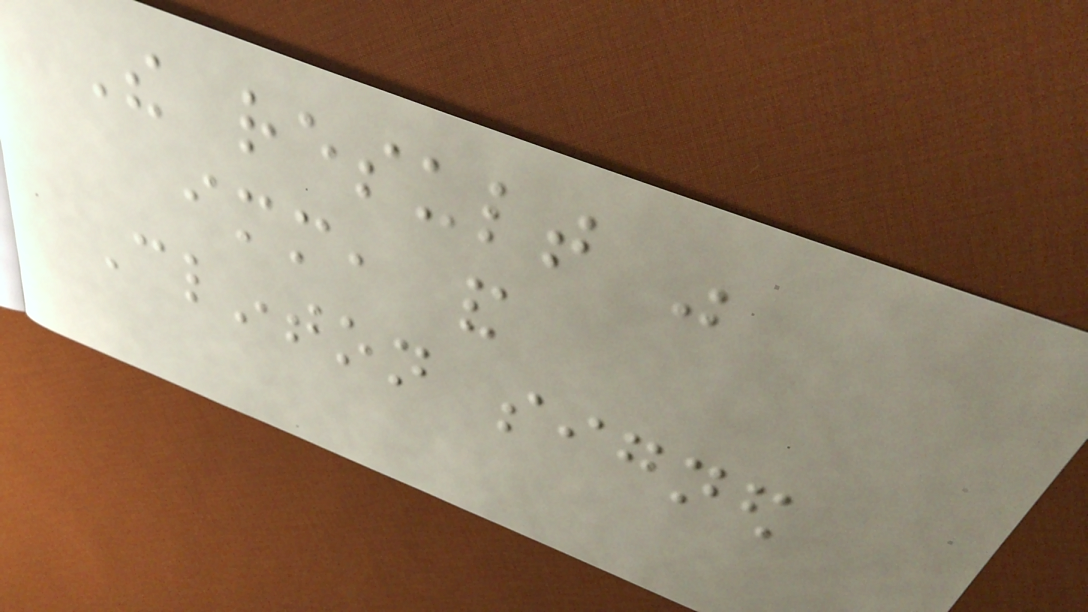The result was
immediate, and
Clinton signed
